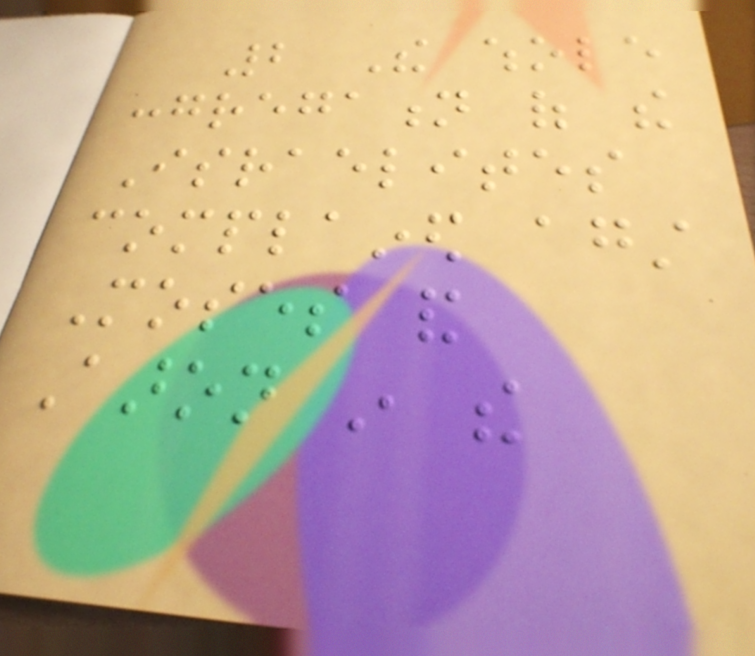2 The whole
congregation of the
Israelites
complained against
Moses and
Aaron in the
